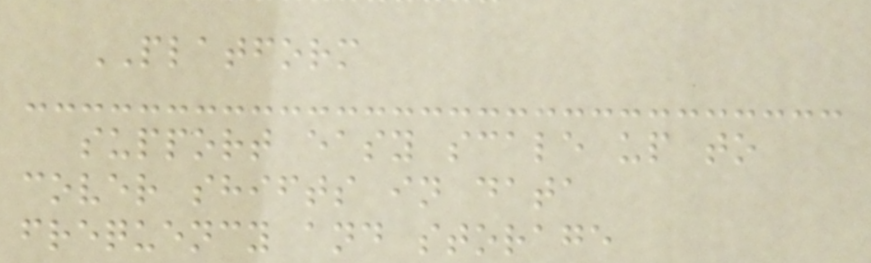PLATFORM
support easy scale up to
cover shifts in data
frequency and storage
